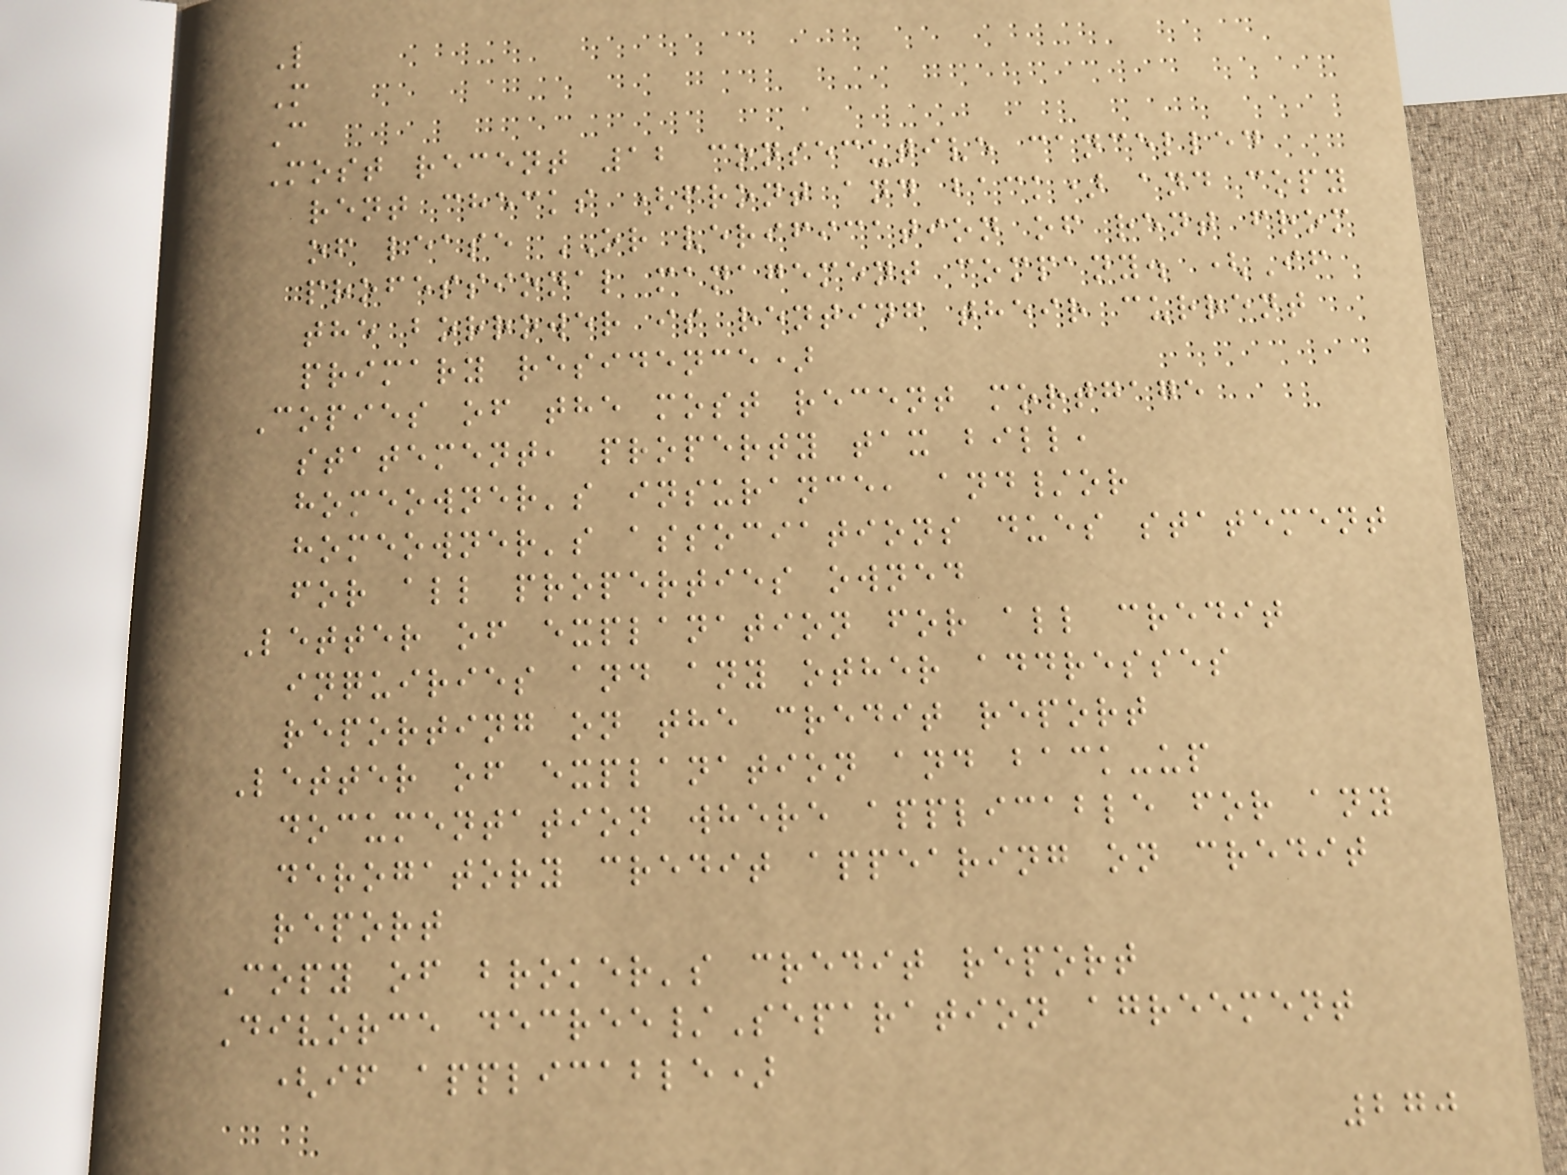L
M
C
Most recent 12 consecutive cancelled
rent checks (front and back) and copy
of lease OR verification of rent from
professional management company. (If
the borrower is renting their current
primary residence)
Copies of the most recent mortgage
statement, property tax bill,
homeowner's insurance, and/or
homeowner's associations dues statement
for all properties owned
Letter of explanation for all credit
inquiries and any other addresses
reporting on the credit report
Letter of explanation and back-up
documentation where applicable for any
derogatory credit appearing on credit
report
Copy of broker's credit report
Divorce decree/Separation agreement
(if applicable)
270
